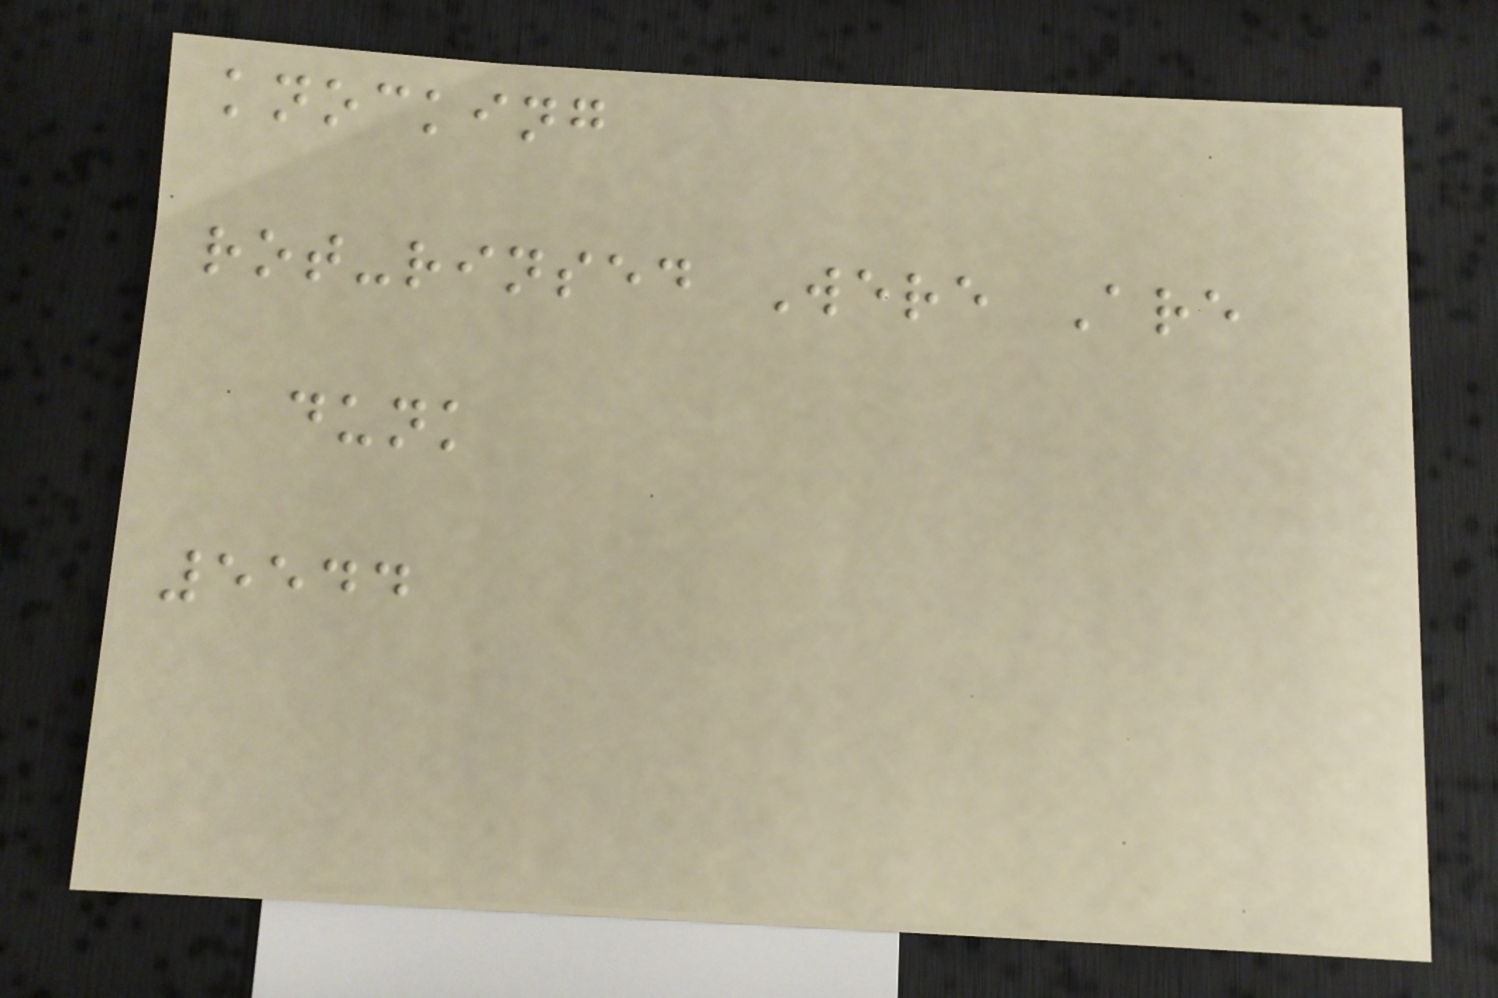knocking
rot-rinsed Were Are
dunk
5544
